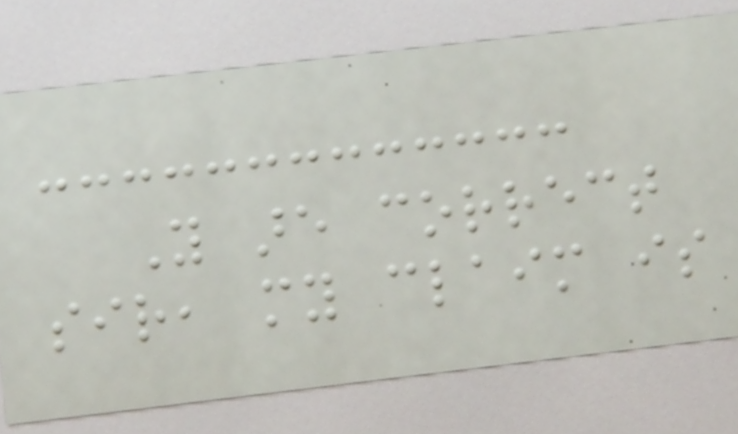You are correct
sir, my claim is
